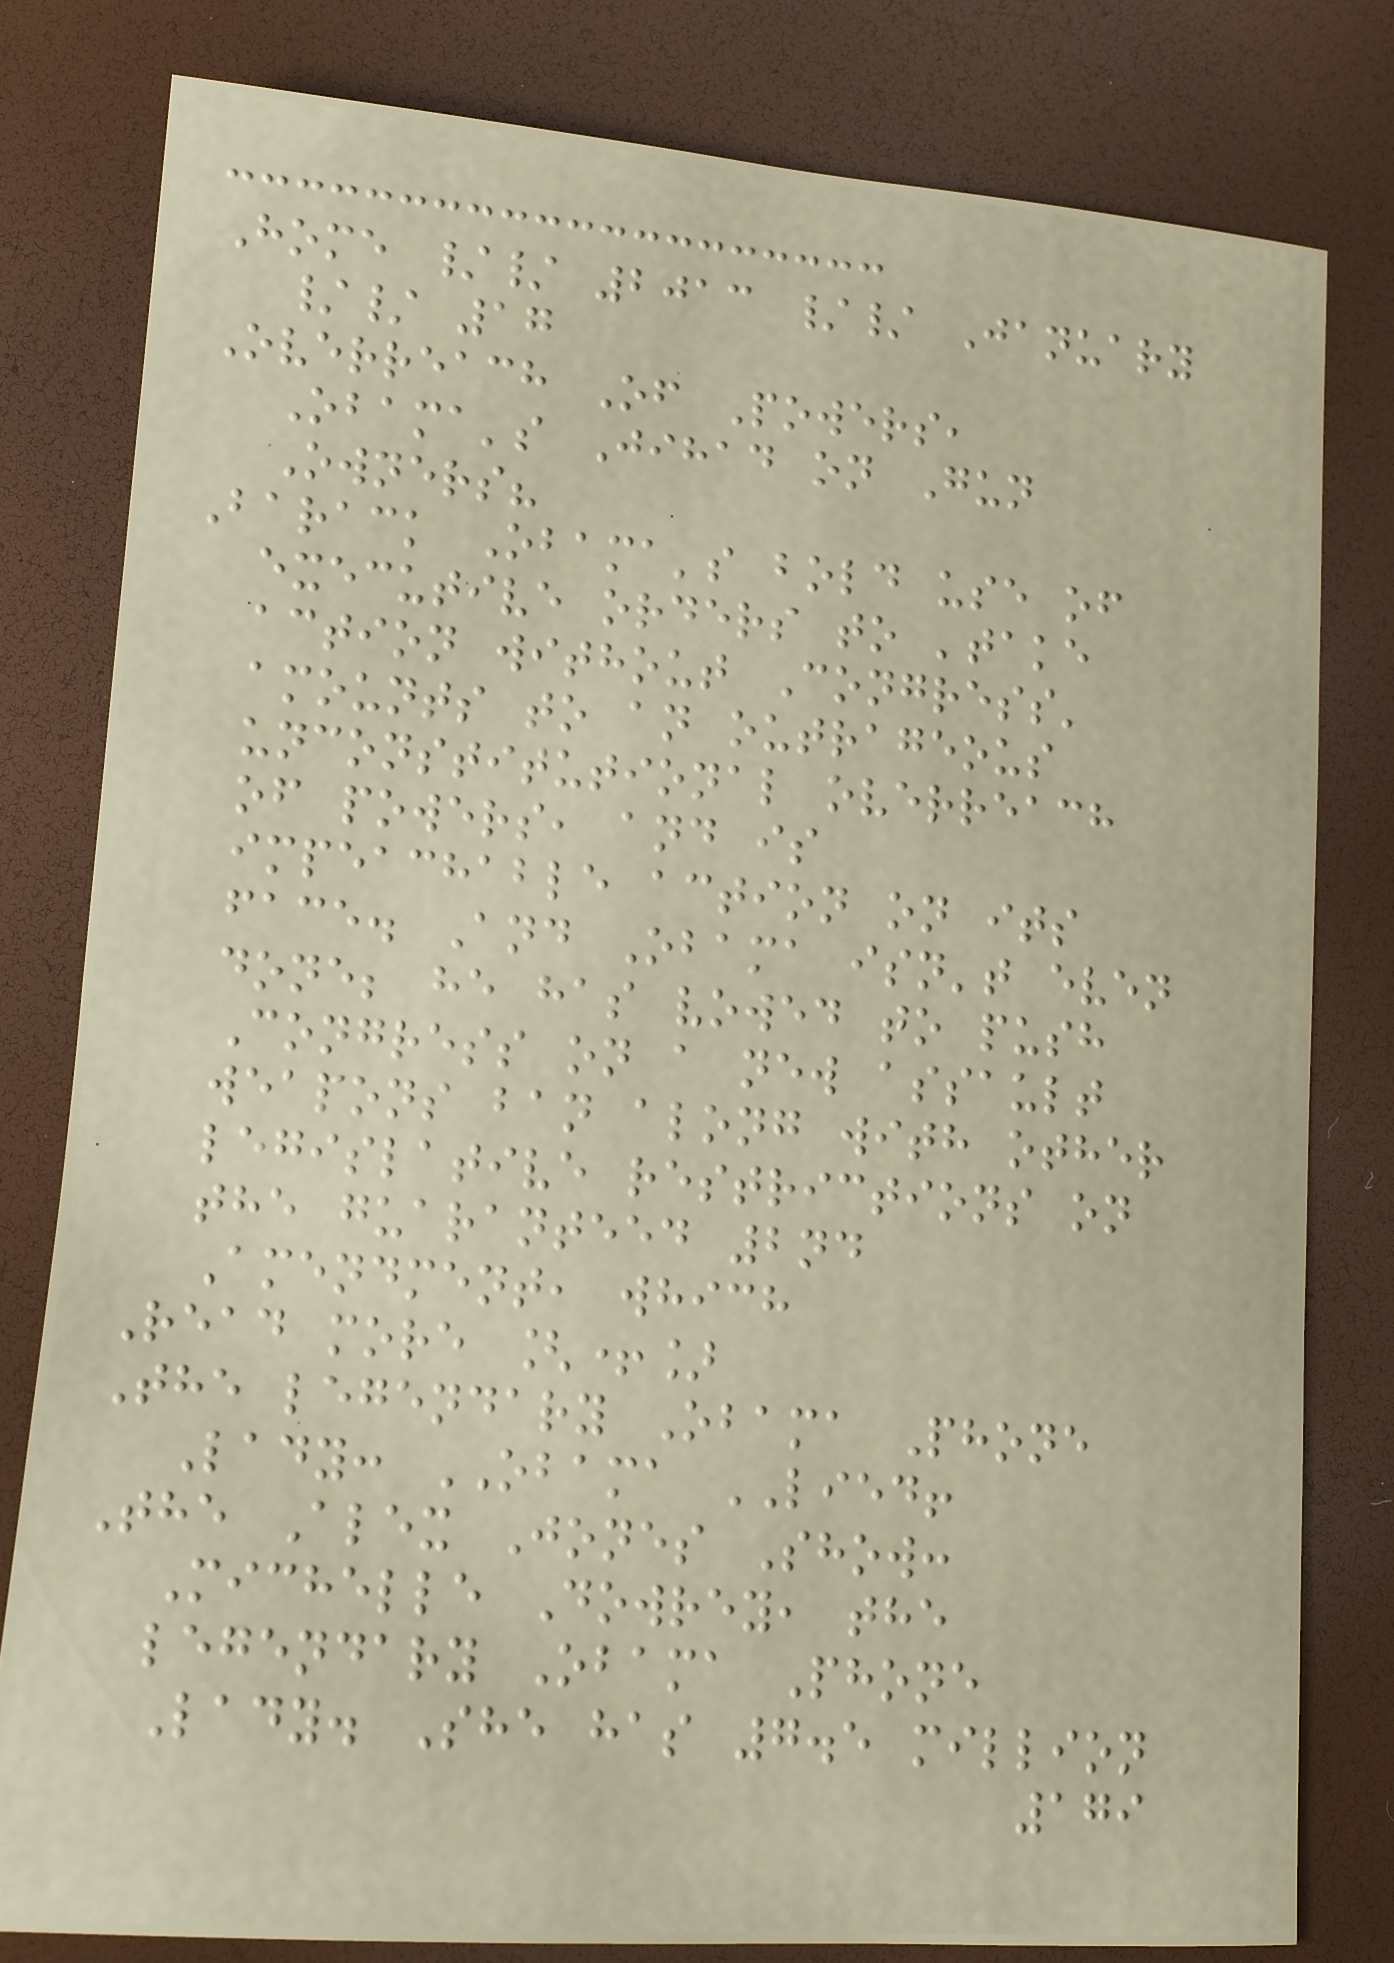Home // 2013 // January
// 17
Overreach Of Powers,
Obama's Jihad on Gun
Owners?
Barack Obama's bold use of
executive orders to 'take
action without Congress'
amounts to an outrageous
unconstitutional overreach
of powers, and is
impeachable action on its
face. And Obama isn't even
done; he has vowed to push
Congress on a new assault
weapons ban along with other
legislative restrictions on
the guaranteed 2nd
Amendment, which
Read more [+]
The legendary Obama Phone
Lady: OBAMA LIED!
The Alex Jones Show:
Michelle Dowrey, the
legendary Obama Phone
Lady. She has 7.5 million
179
